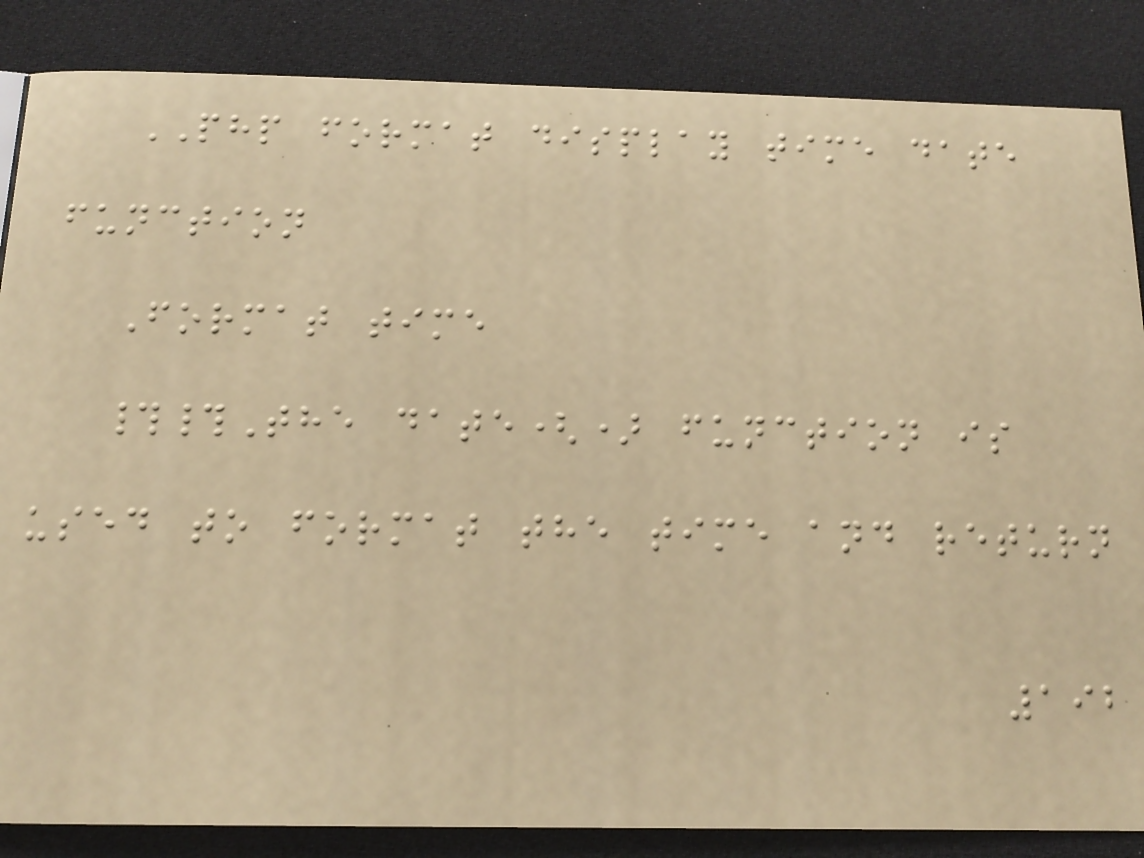PHP format display time date
function
Format time
##The date() function is
used to format the time and return
192
